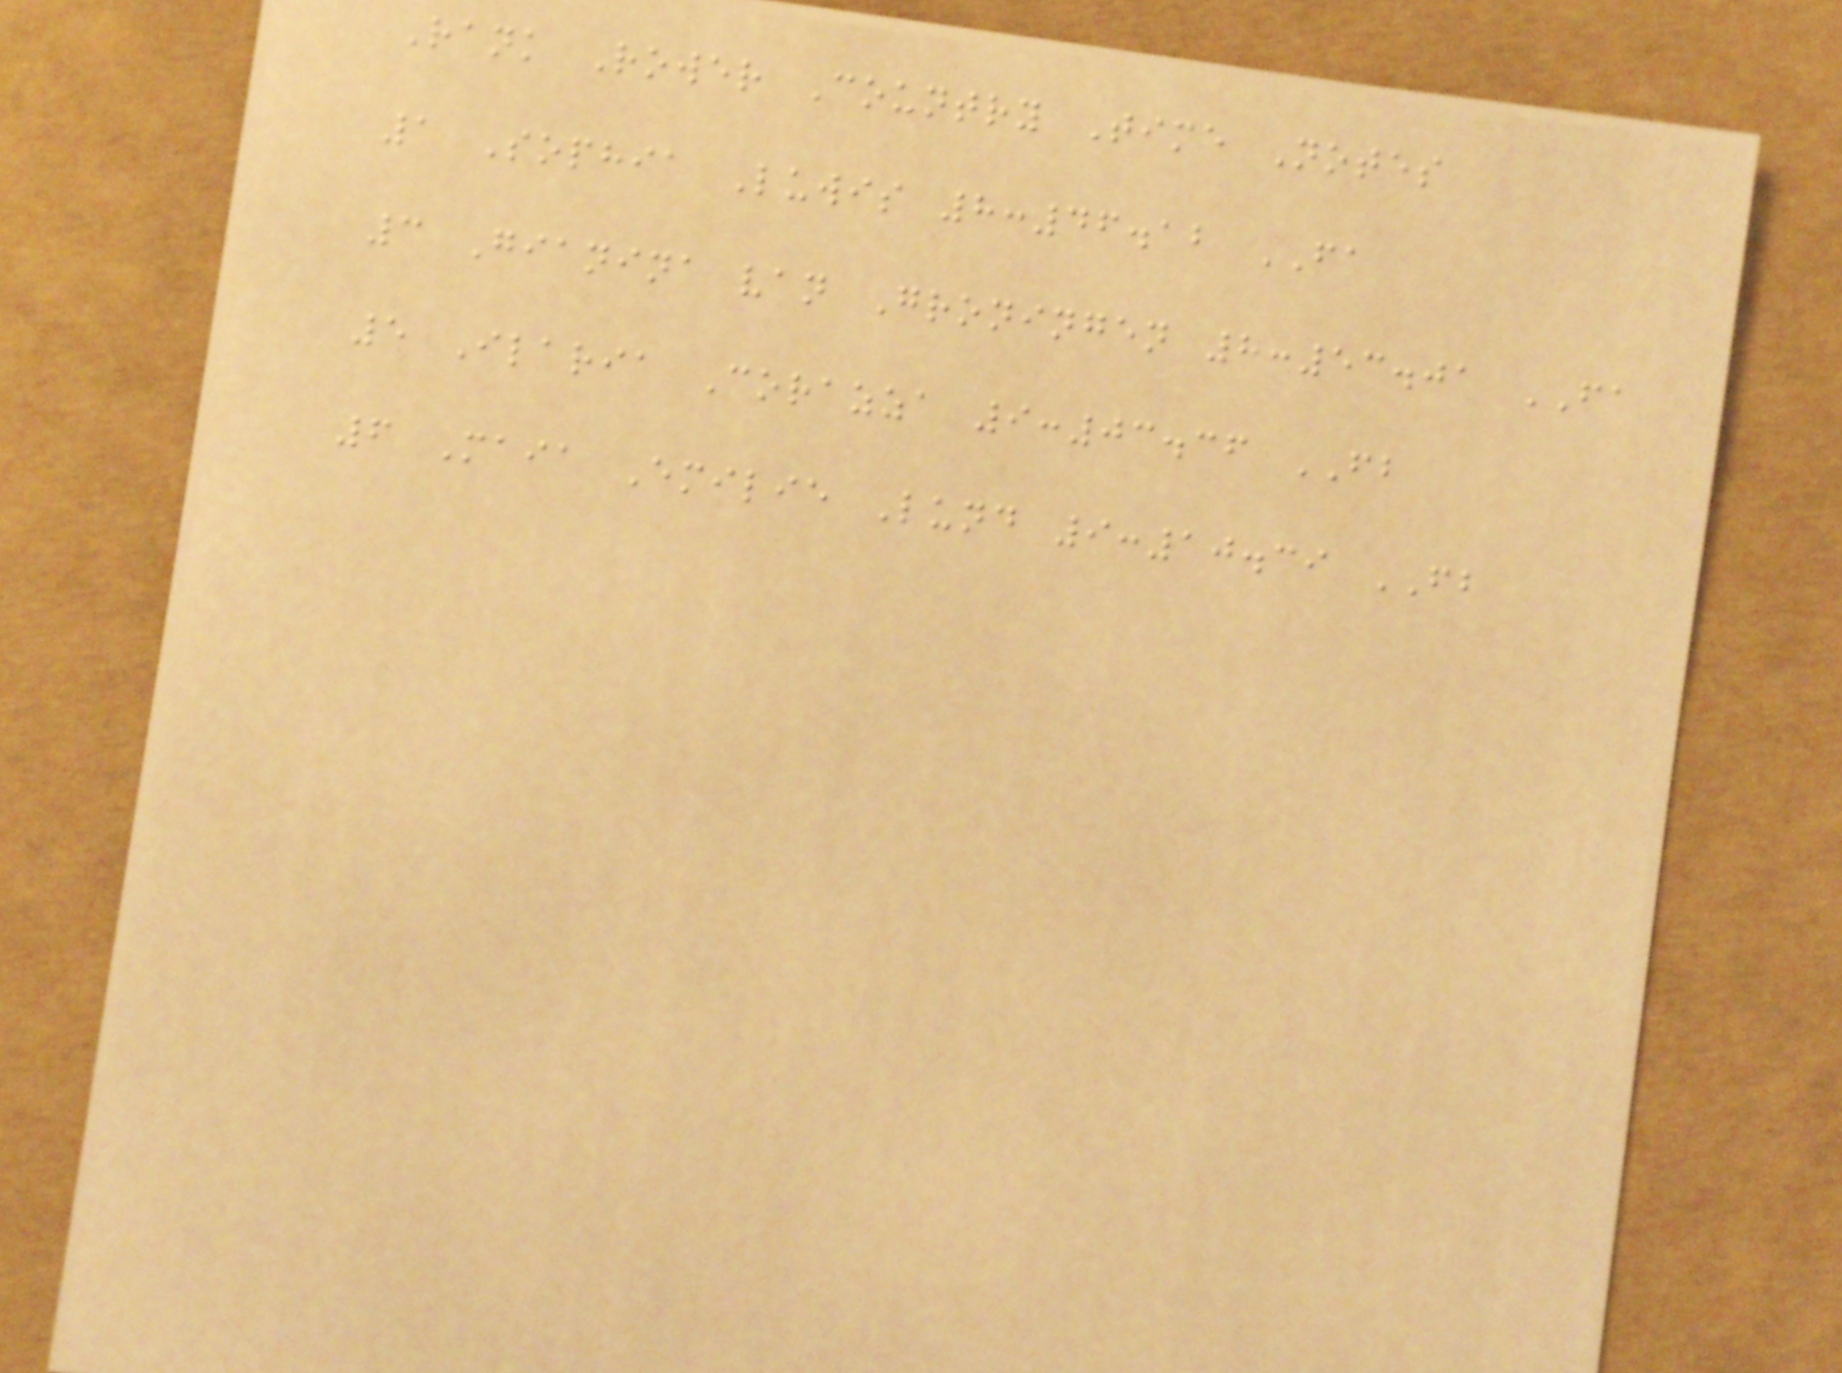Rank Rower Country Time Notes
1 Sophia Luwis 8:46.12 FA
3 Gianina van Groningen 8:53.01 FA
5 Ilaria Corazza 9:03.36 FB
6 Maia Emilie Lund 9:10.39 FB
